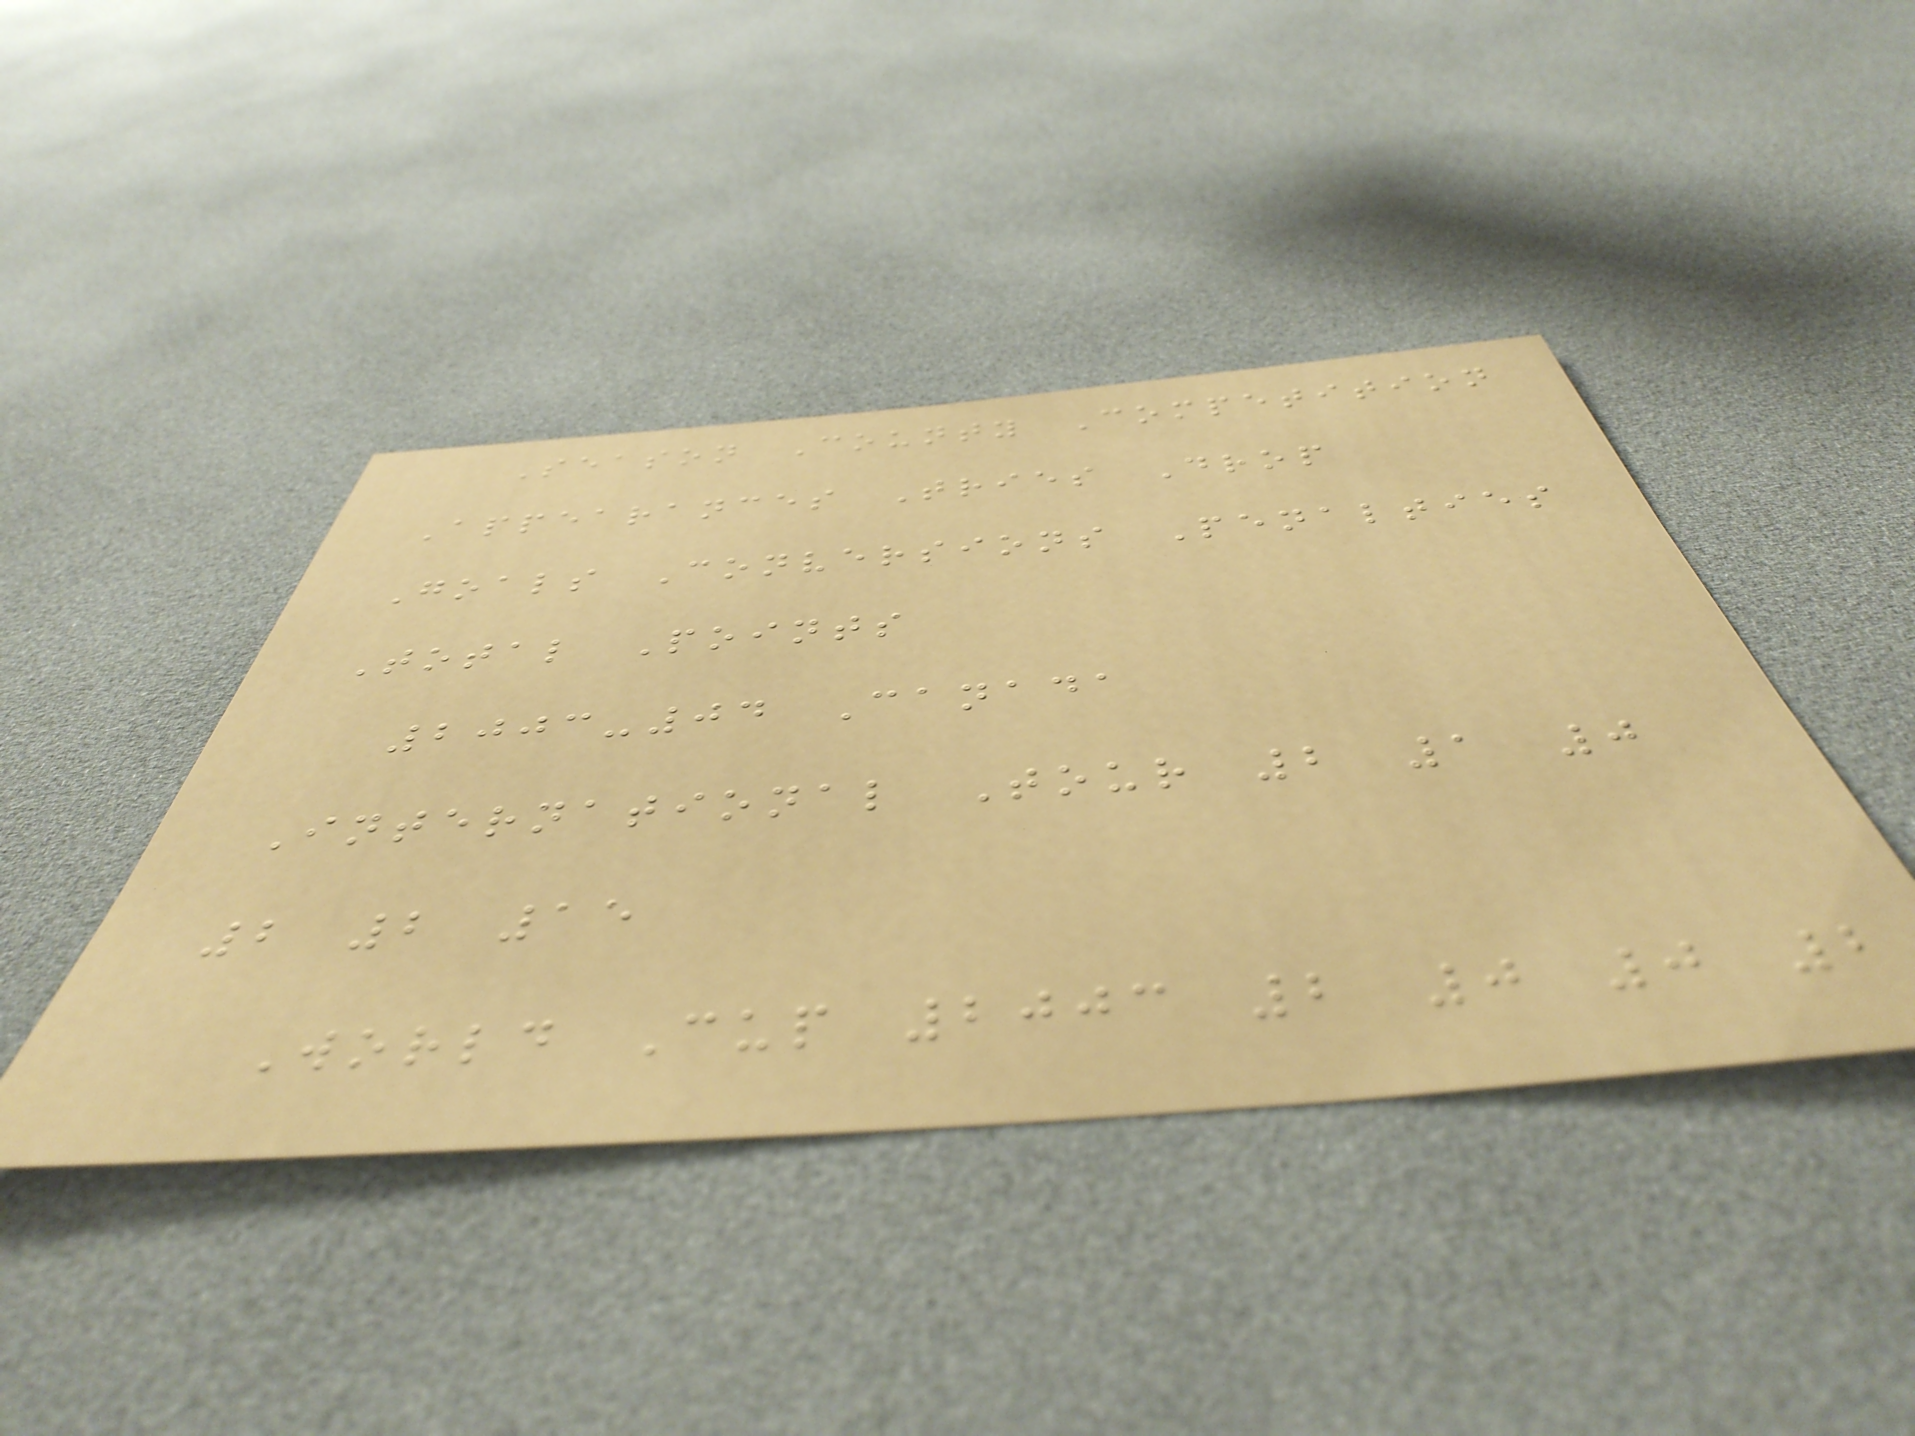Season County Competition
Appearances Tries Drop
Goals Conversions Penalties
Total Points
2003-04 Canada
International Tour 2 1 0
2 2 15
World Cup 2003 2 0 0 2
